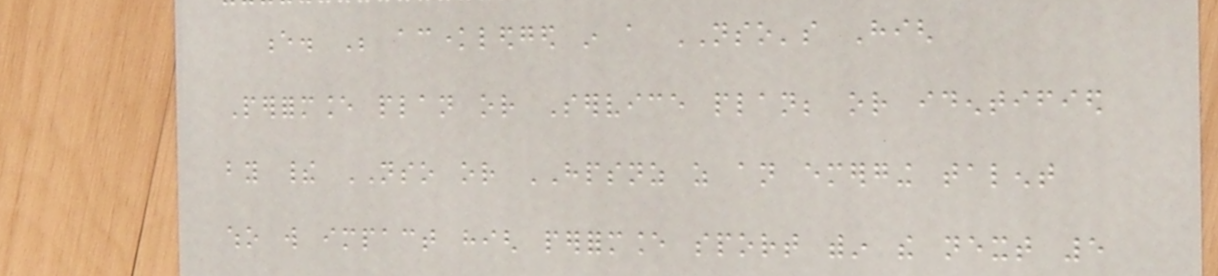e. Be acknowledged in a NSO's High
Performance plan or Service plan; or identified
by their NSO or HPSNZ as an emerging talent
who will impact high performance sport within the next 5
